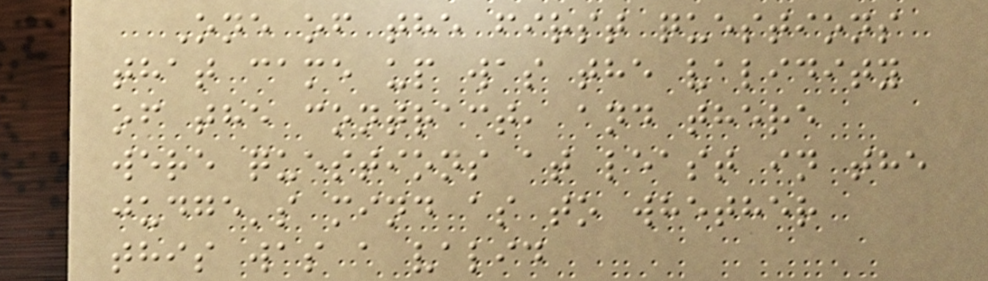One of the first questions
that came up was the validity
of the contract, and there
were questions at least in the
judge's mind as to whether
this was a valid
